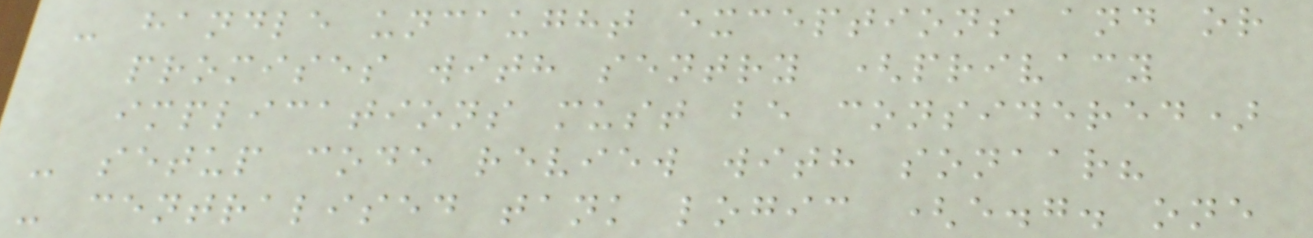- handle uncaught exceptions and or
promises with sentry (privacy
implications must be considered)
- setup code review with sonaar?
- centralised tank logic (e.g. one
